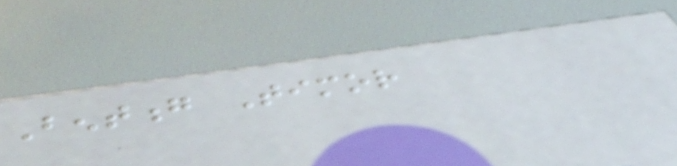Bentong Timor
